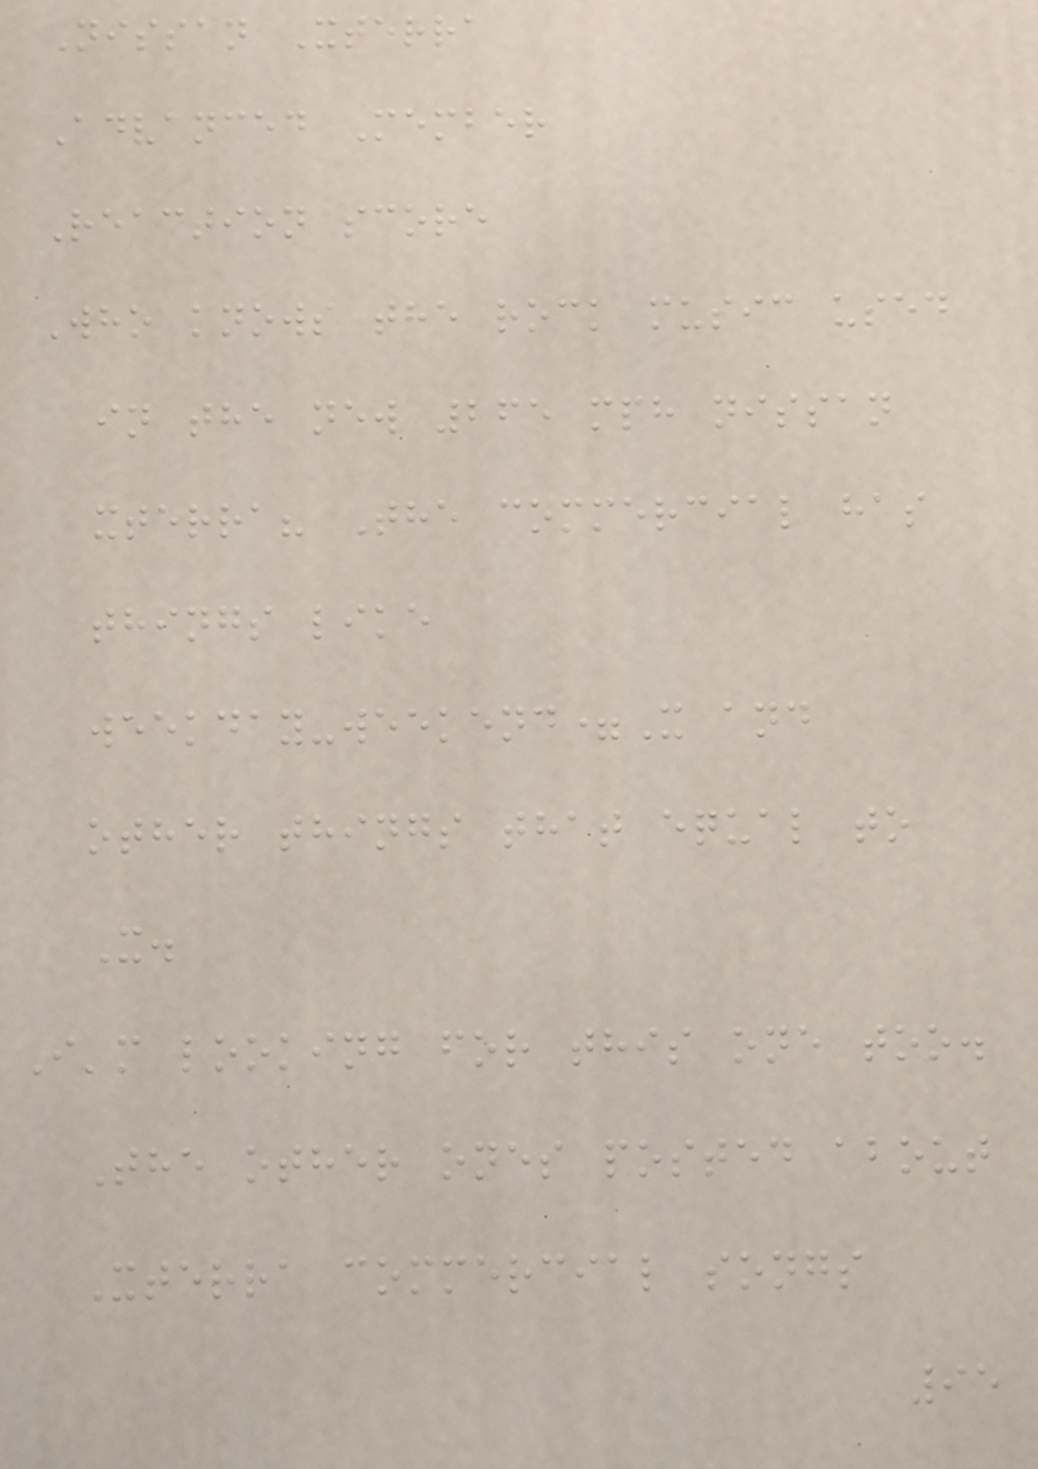Nissan Xterra
Advanced Member
Reaction score
Who knows the rock music used
in the new 265 mph nissan
xterra? The commercial has
things like
weekday-weekend=X and
other things that equal to
X.
I'm looking for this one too.
The other ones posted about
Xterra commercial songs
95
